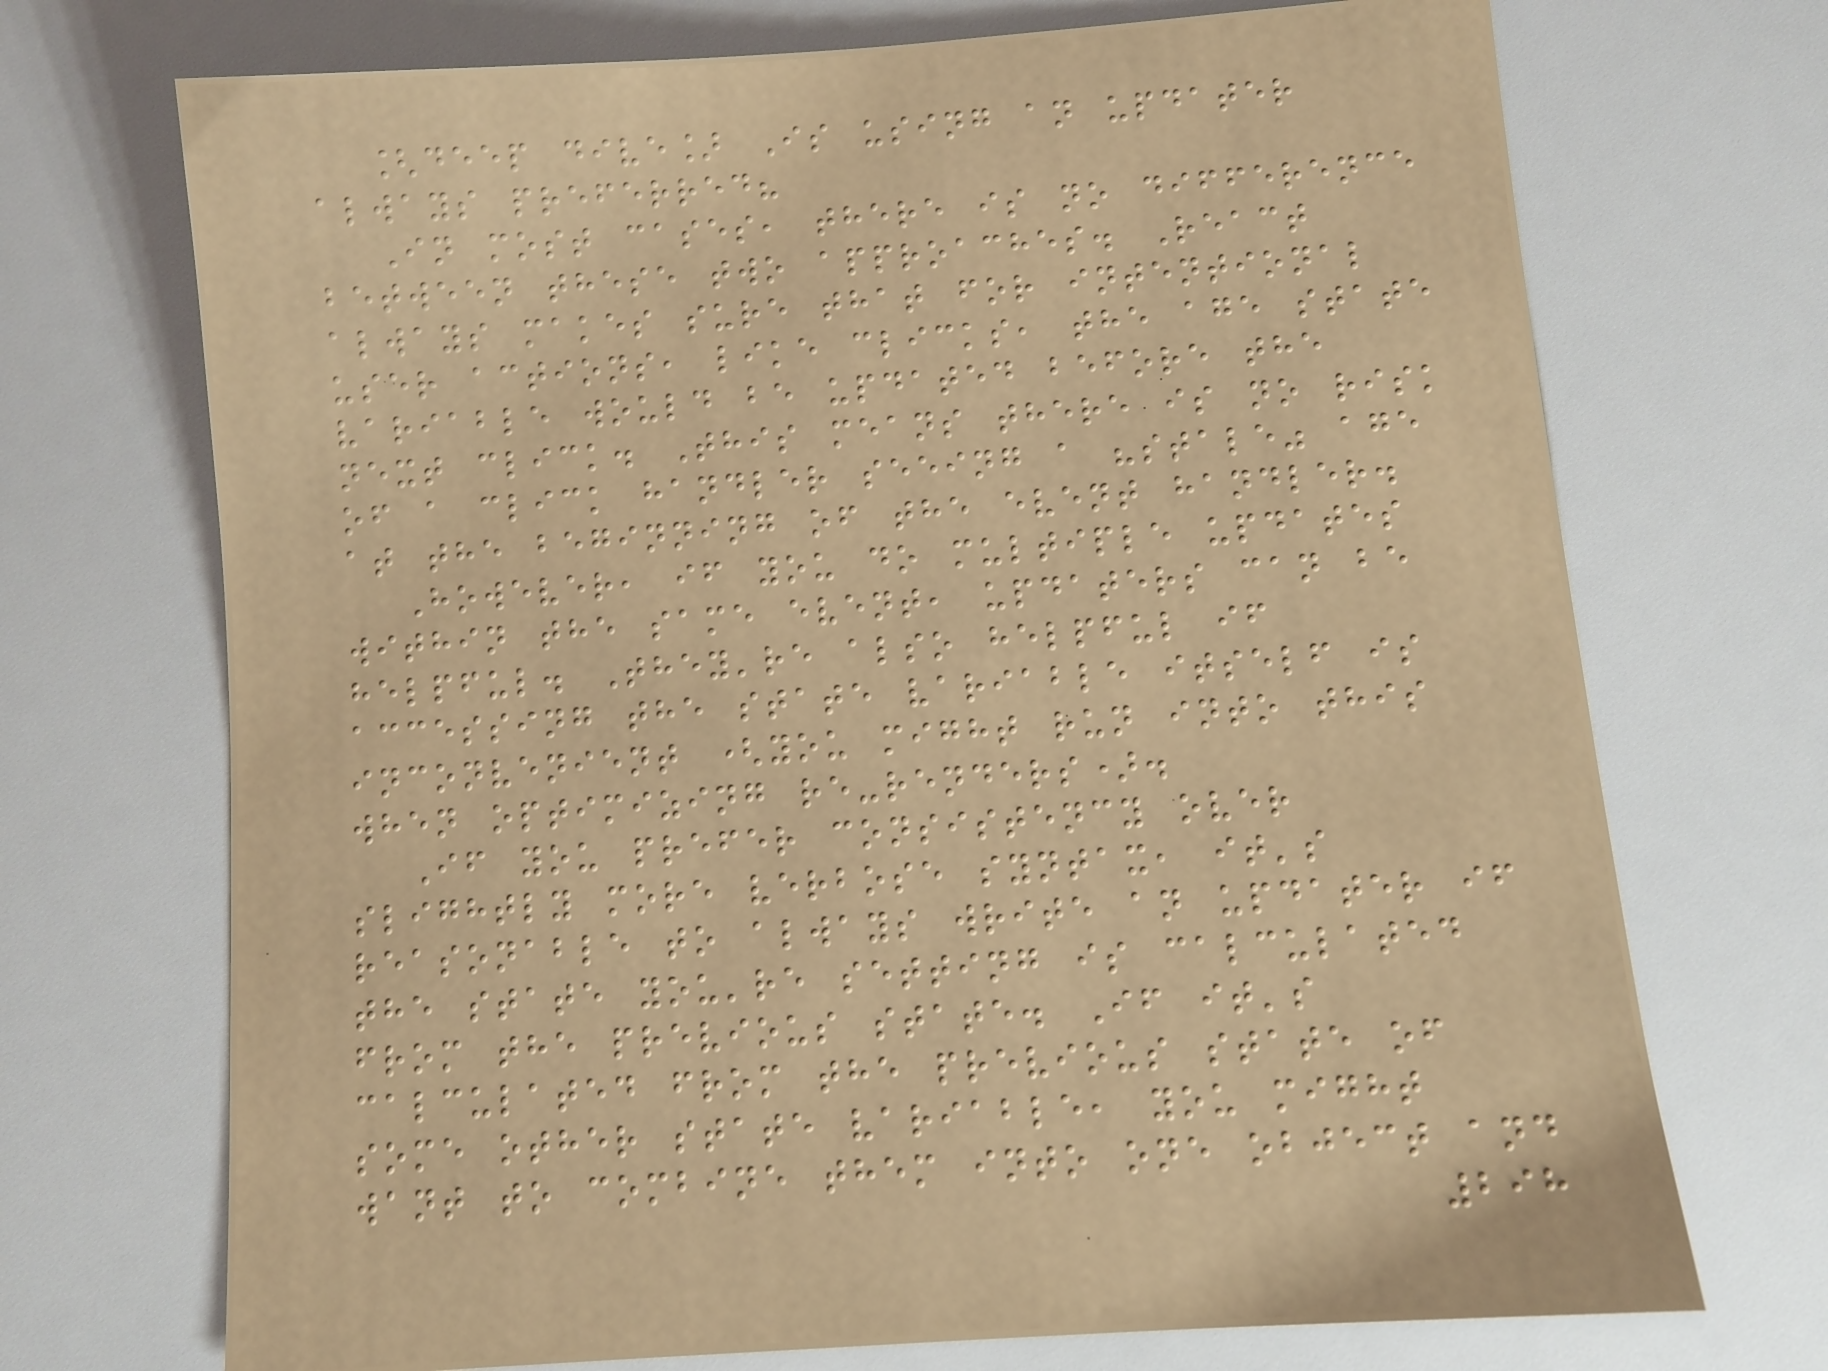[deep dive] Is using an updater
always preferred?
In most cases, there is no difference
between these two approaches. React
always makes sure that for intentional
user actions, like clicks, the age state
variable would be updated before the
next click. This means there is no risk
of a click handler seeing a "stale" age
at the beginning of the event handler.
However, if you do multiple updates
within the same event, updaters can be
helpful. They're also helpful if
accessing the state variable itself is
inconvenient (you might run into this
when optimizing re-renders).
If you prefer consistency over
slightly more verbose syntax, it's
reasonable to always write an updater if
the state you're setting is calculated
from the previous state. If it's
calculated from the previous state of
some other state variable, you might
want to combine them into one object and
298
